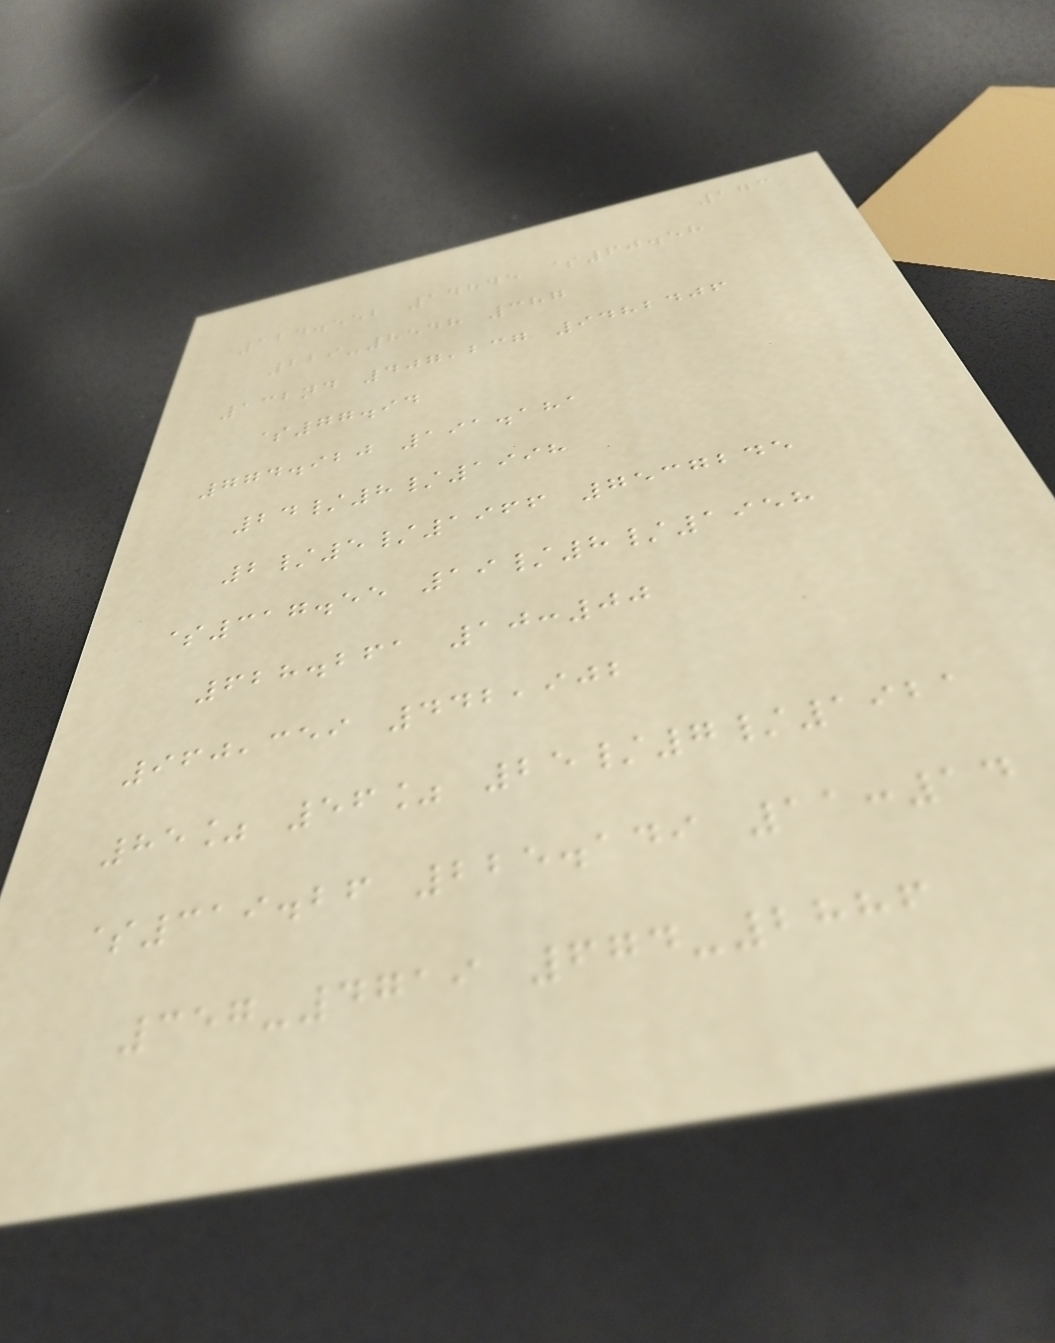173
124.552 14845 $60.58
229-8548 387
132nd 407,237 9482406
$77.94
774.920 191.181
24/8/1998
2/5/1966 7537245
$317.55 19/8/1958
628.261 10:00
960,359 442,902
85% 56% 25/7/1921
$319.26 225.149 11:14
357-4719 674-2886
